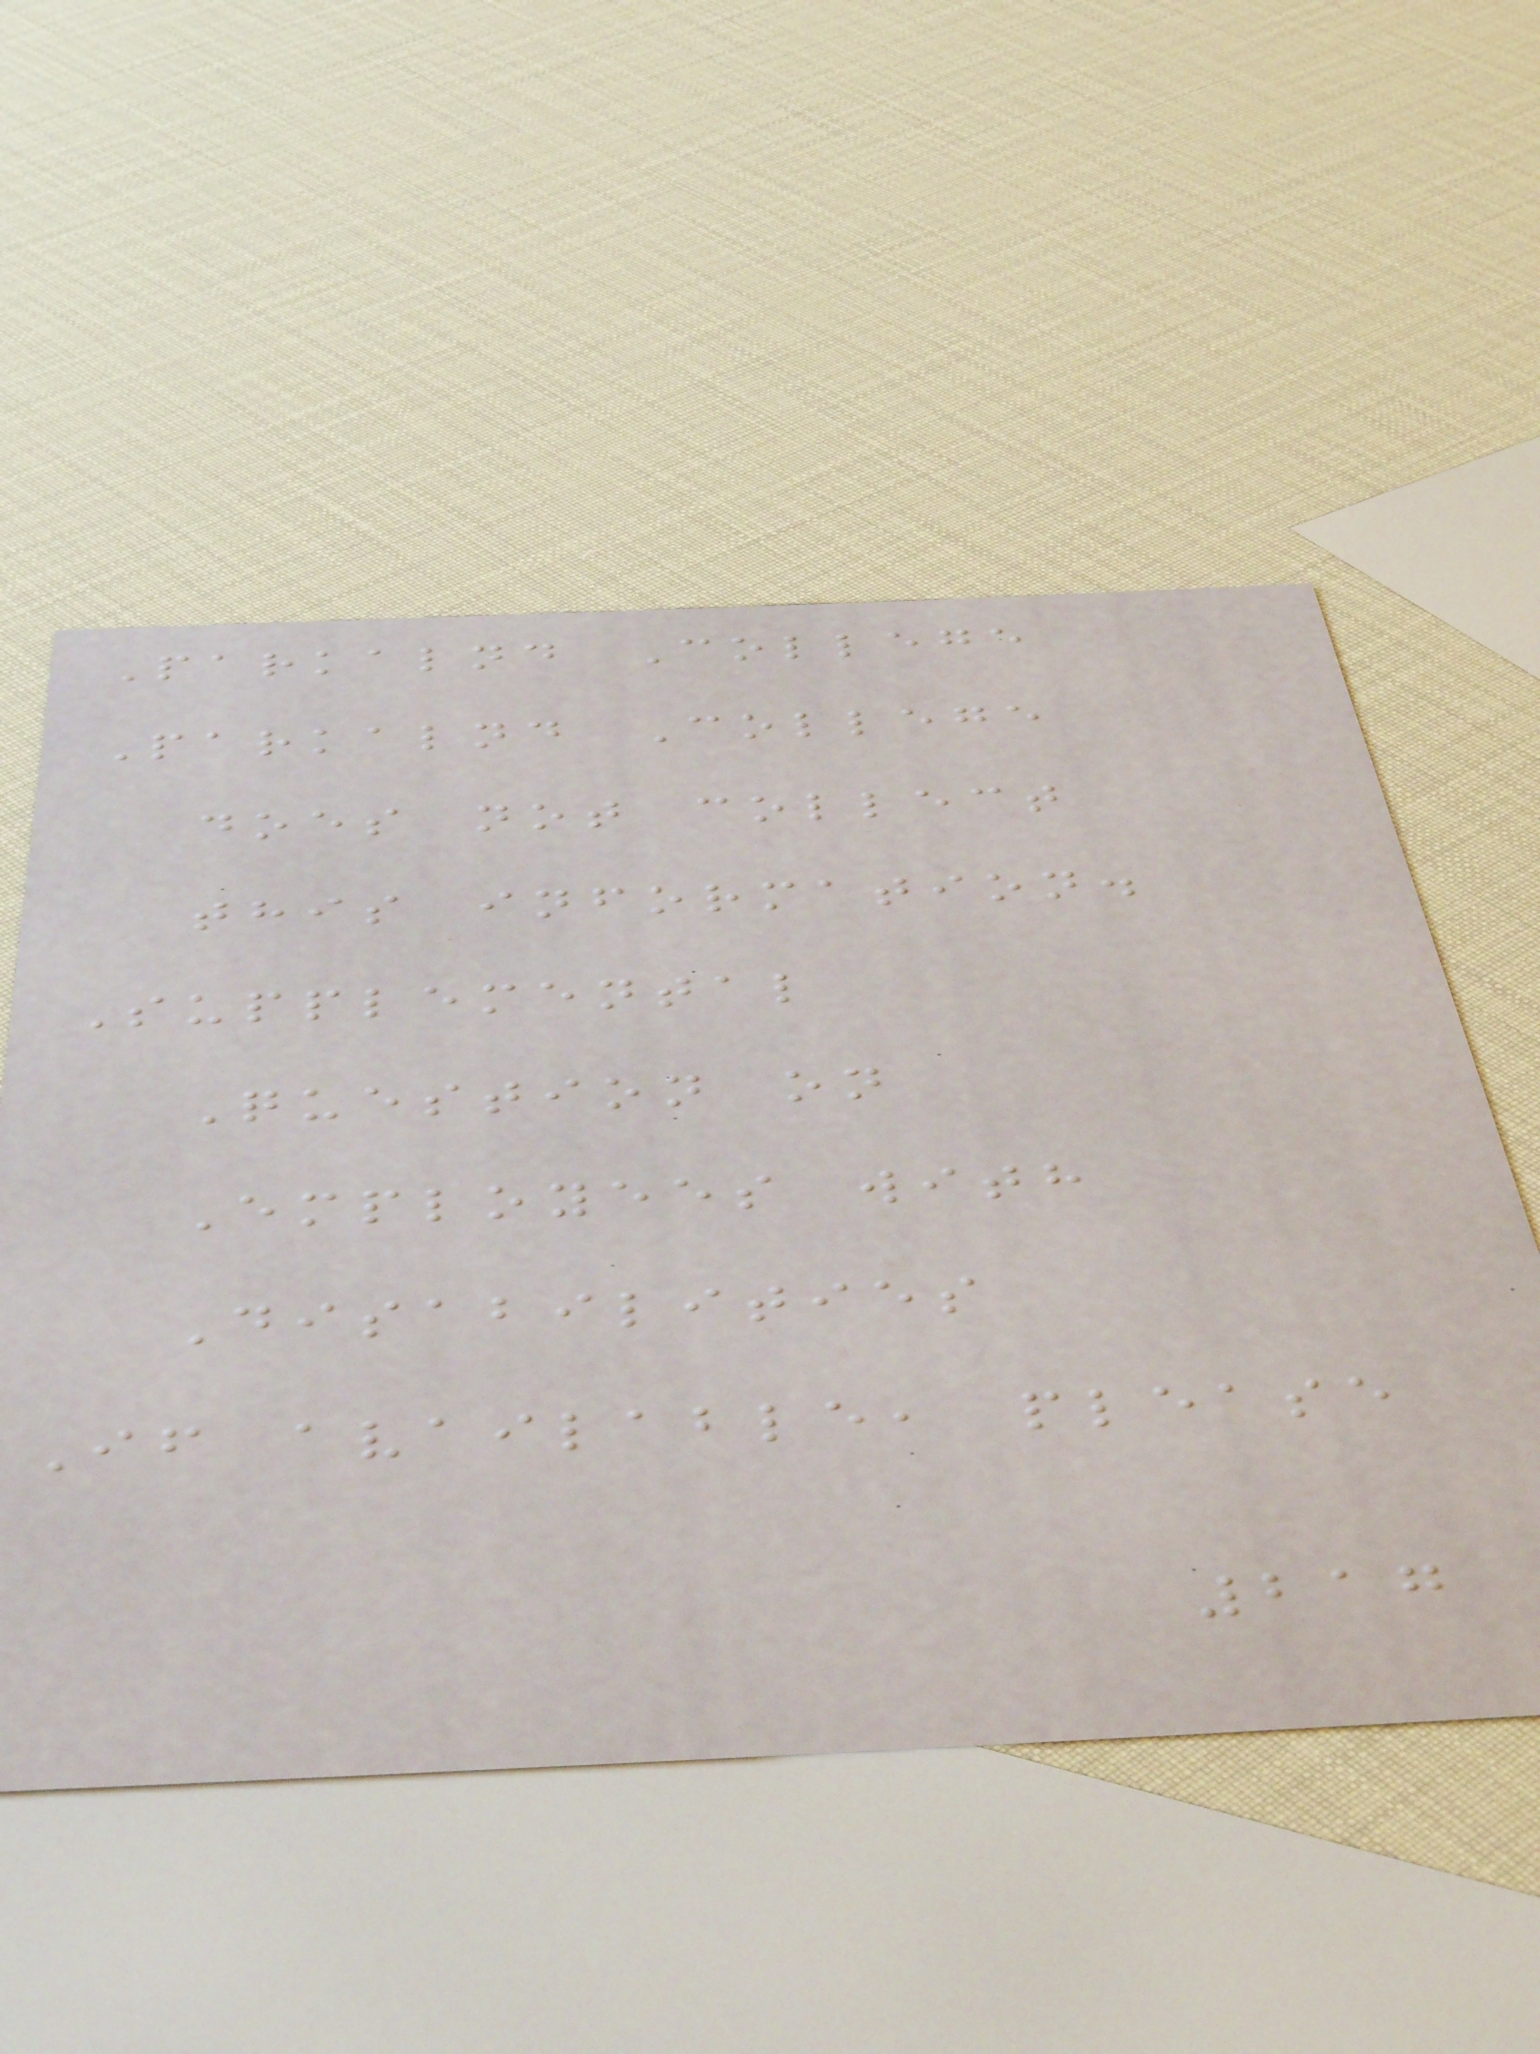Parkalnd College
Parkalnd College
does not collect
this information.
Supplemental
Question on
Employees with
Disabilities
If available, please
217
